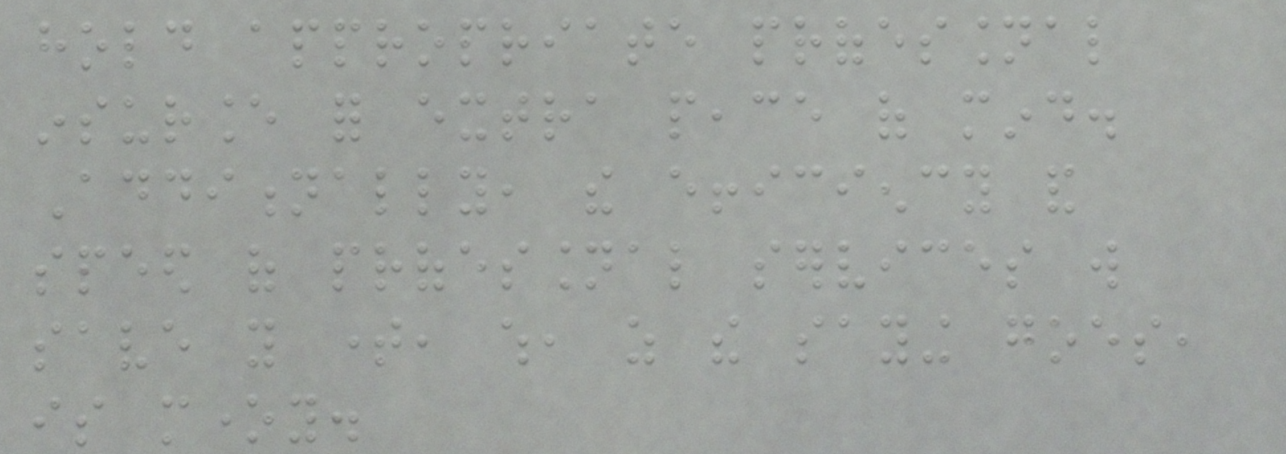hold appropriate professional
insurance for extra peace of mind.
Additionally, the efficiency and
speed of professional services will
save you time, which, as the saying goes,
is money.
